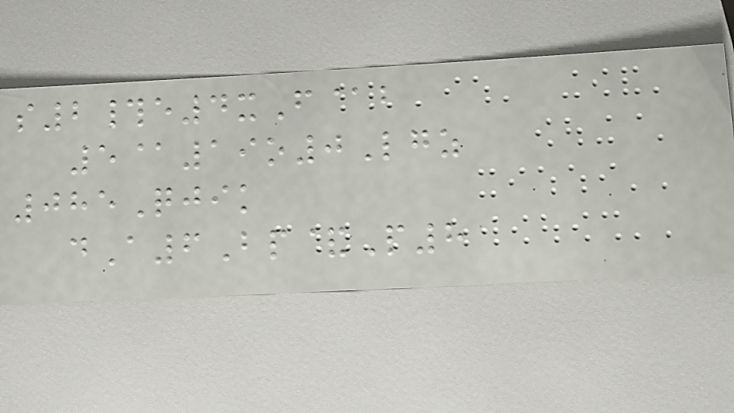s2#e4xF@b
5@19o0Lgz
085Qjik
dA6Bp&P8
